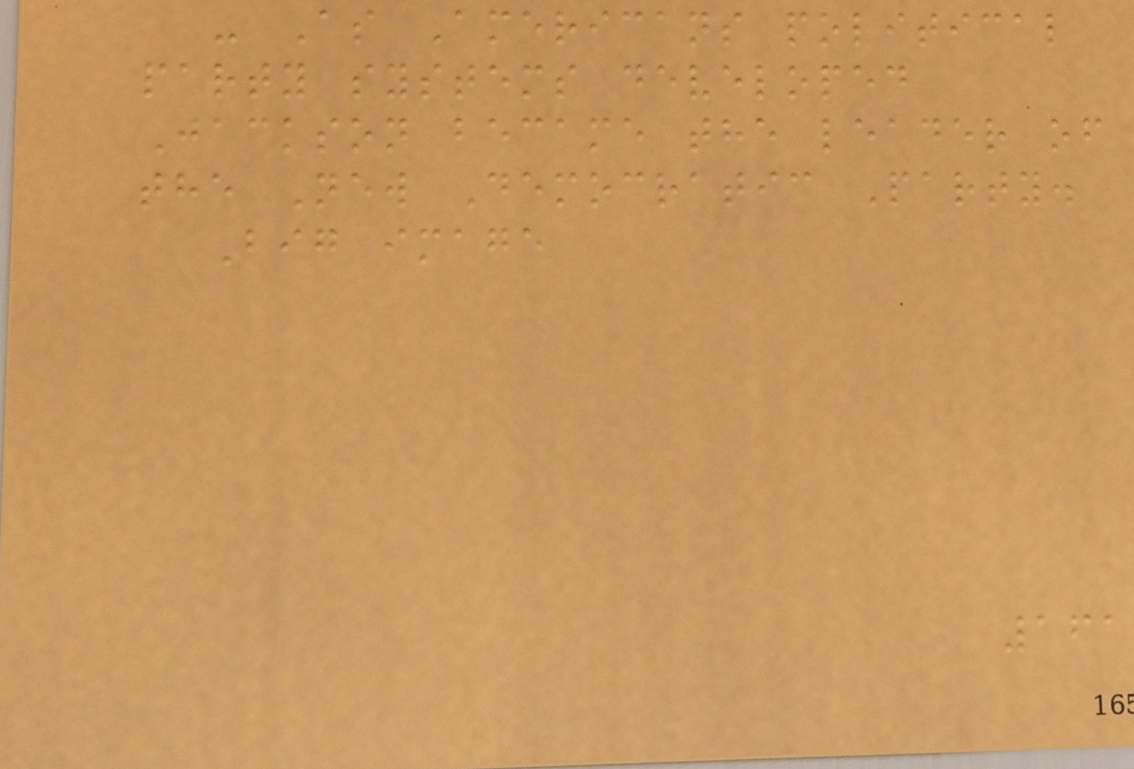- As Americans political
party systems developed
Jackson became the leader of
the New Democratic Party.
Big image
161
